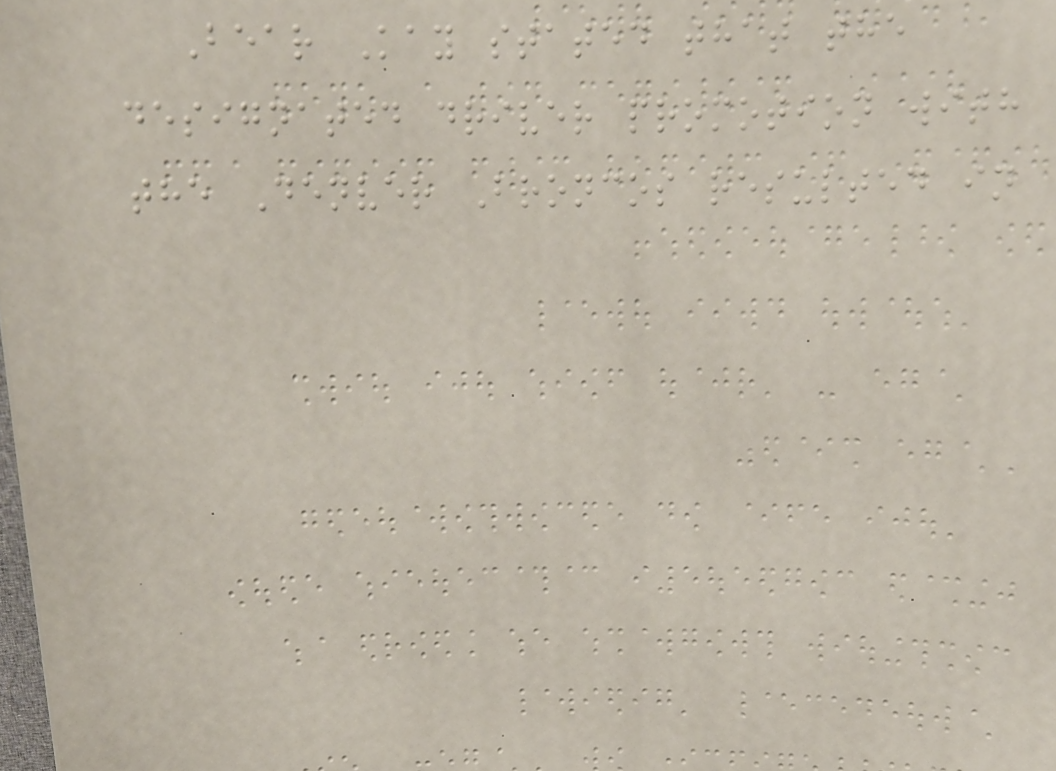Bear Kay stated that the
designated driver promotion with
the Denver Broncos resulted in
